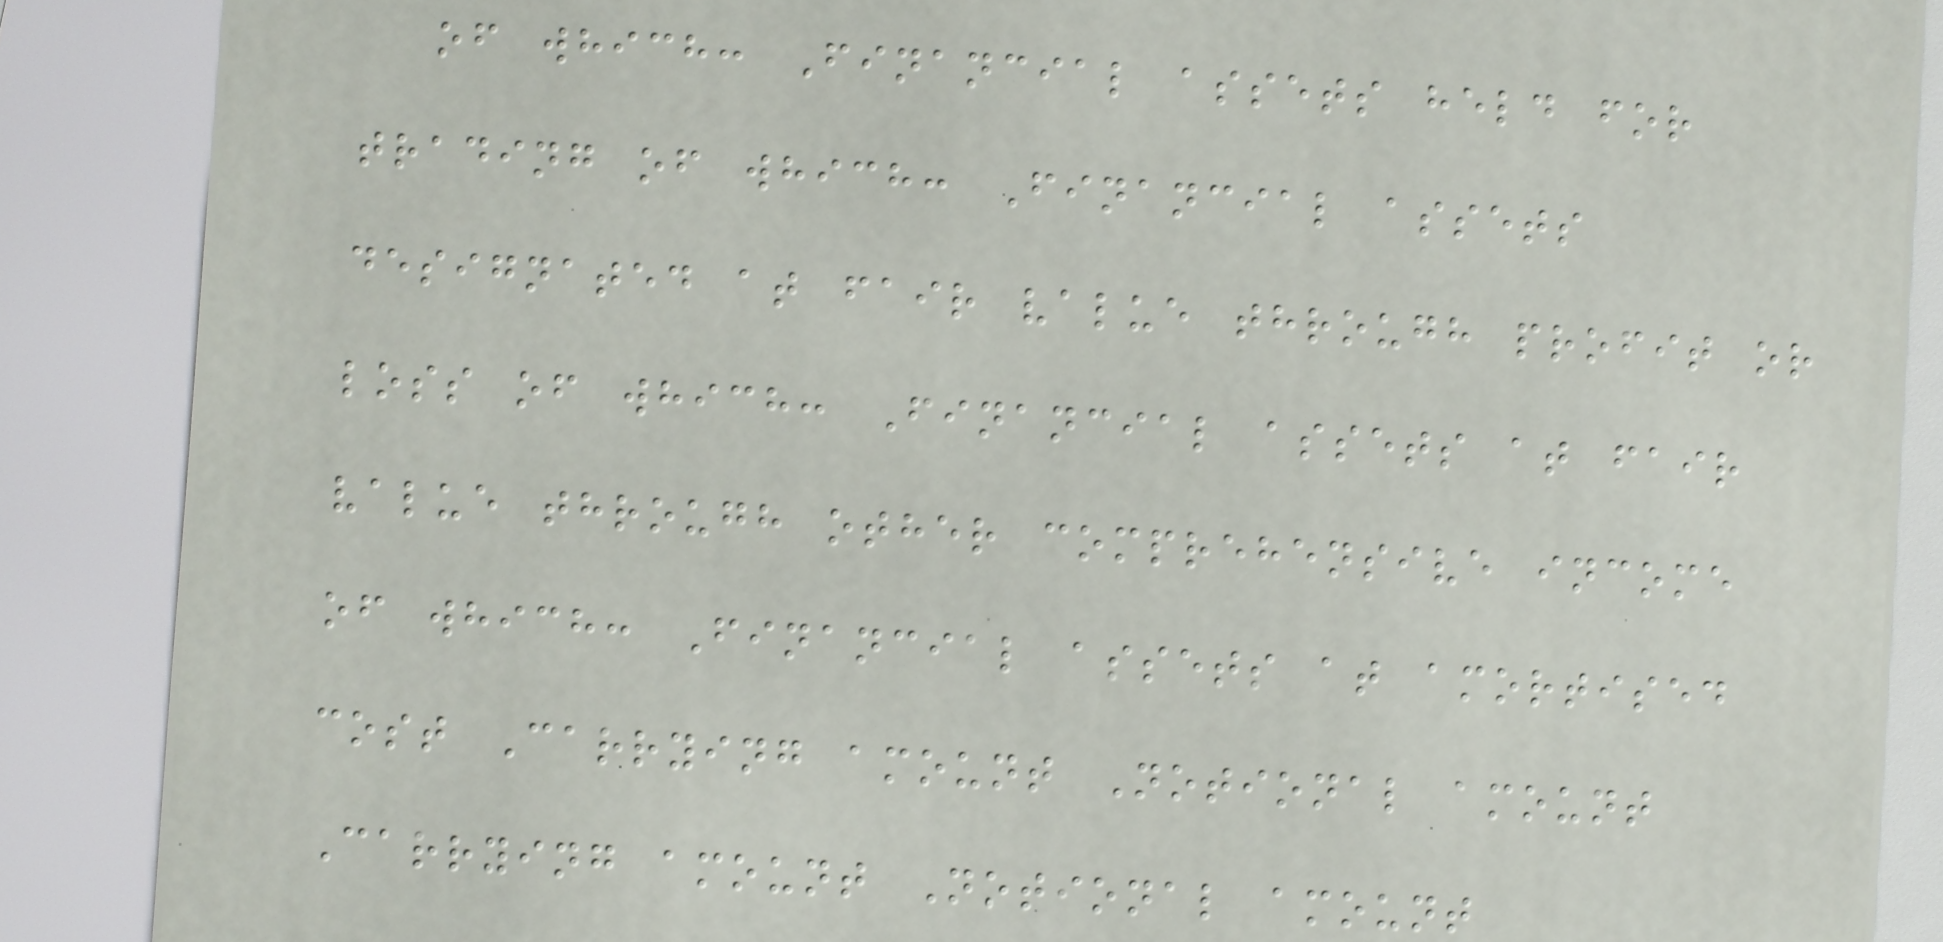of which: Financial assets held for
trading of which: Financial assets
designated at fair value through profit or
loss of which: Financial assets at fair
value through other comprehensive income
of which: Financial assets at amortised
cost Carrying amount Notional amount
Carrying amount Notional amount
